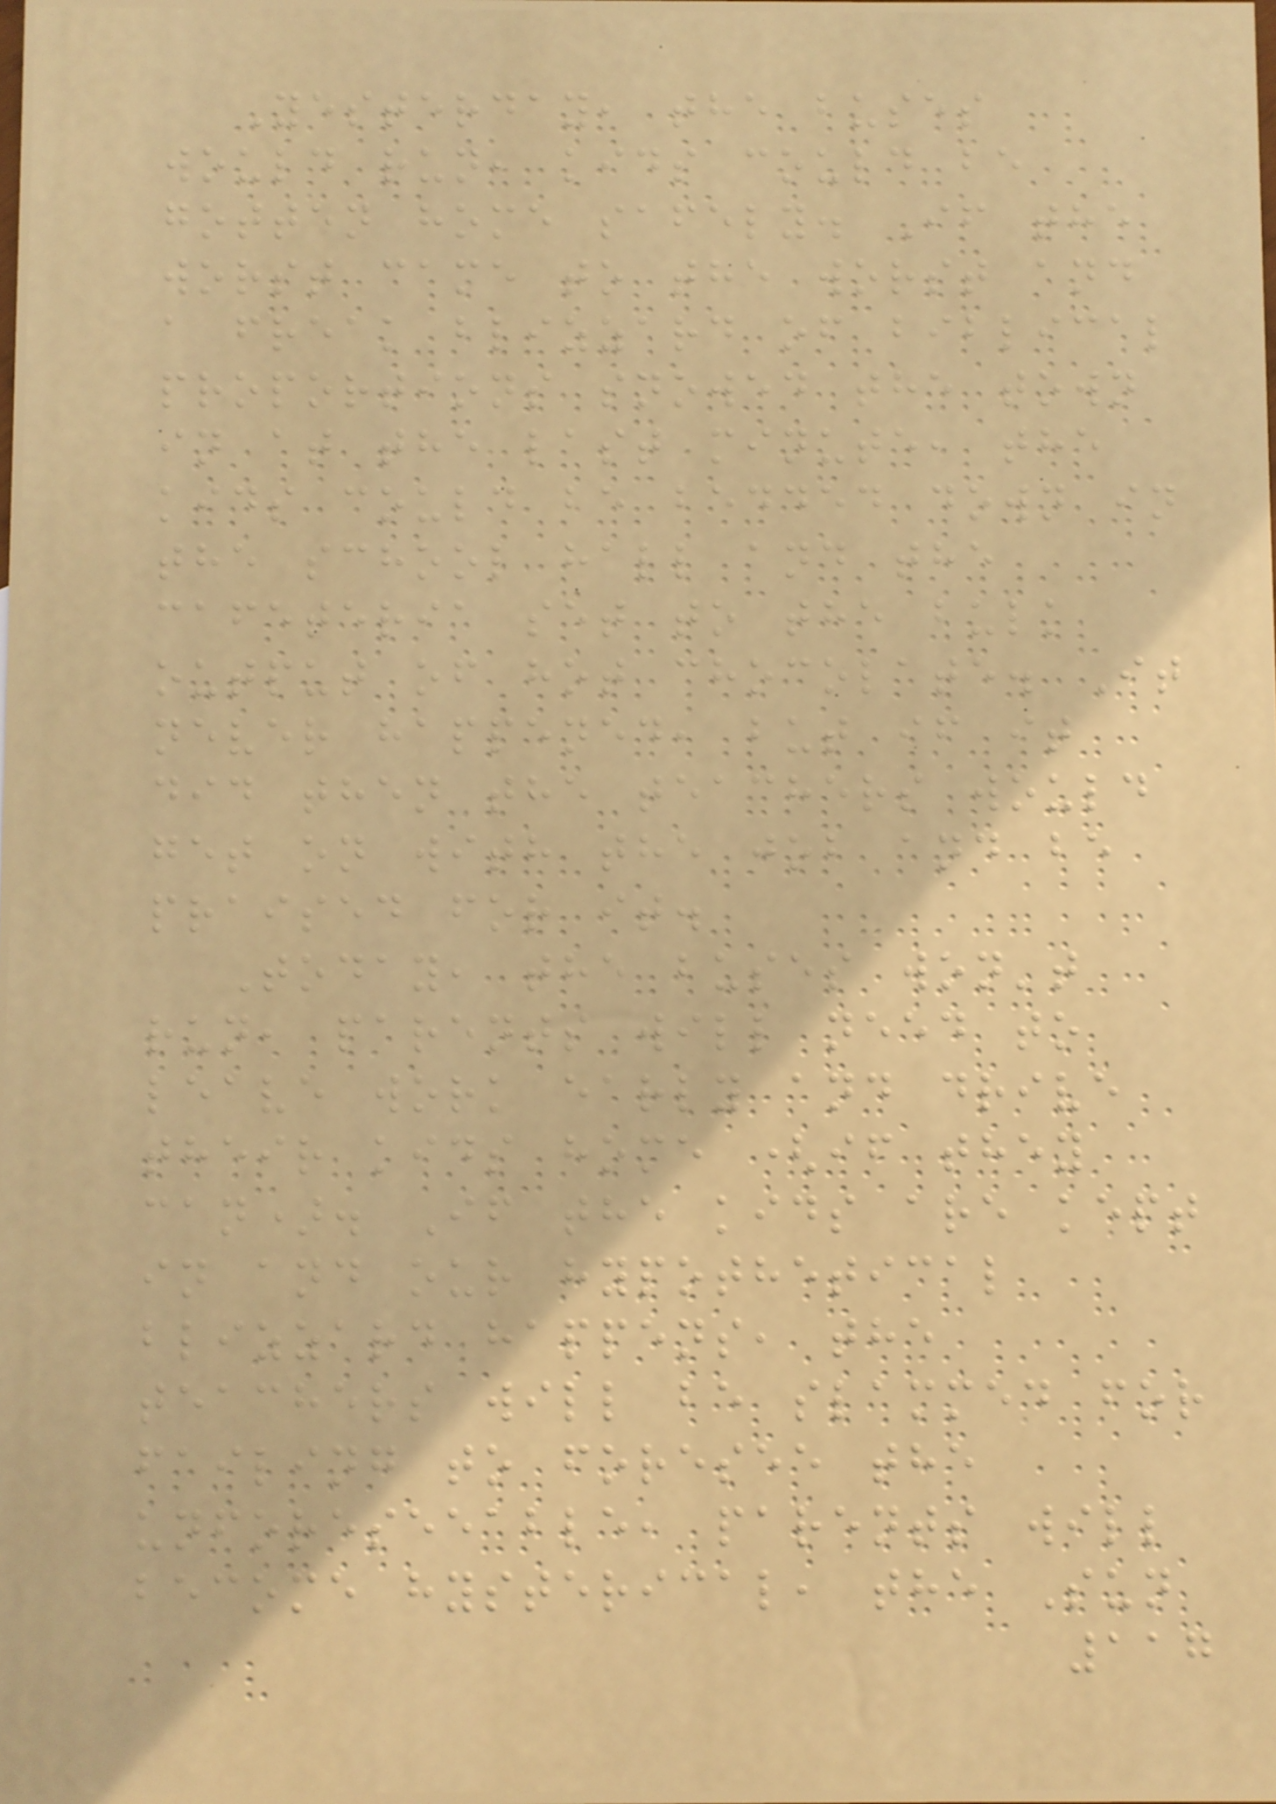Yesterday, the buses
would run, kids could be
gotten home safely. If the
worst came to the worst and
a freak blizzard of biblical
proportions snowed the town
in at the last minute, the
kids could be bedded down in
the school hall and the
cafeteria set to the bulk
output of hot chocolate. It
never happened, but if it
did then the teachers would
get on with the job and be
praised for it.
Today, the buses won't
run, parents will need to
leave work early and drive
their kids home (if they
can). If the kids are kept
in and our hypothetical
blizzard happens, the
teachers will be slammed for
failing to foresee the
unforeseeable, parents will
become hysterical, the Sun
117
